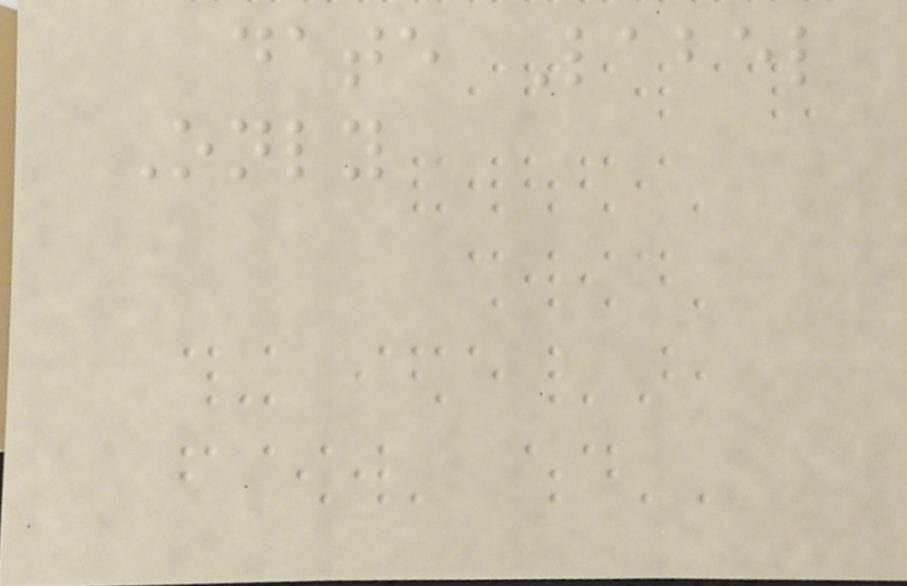date Label
Only
